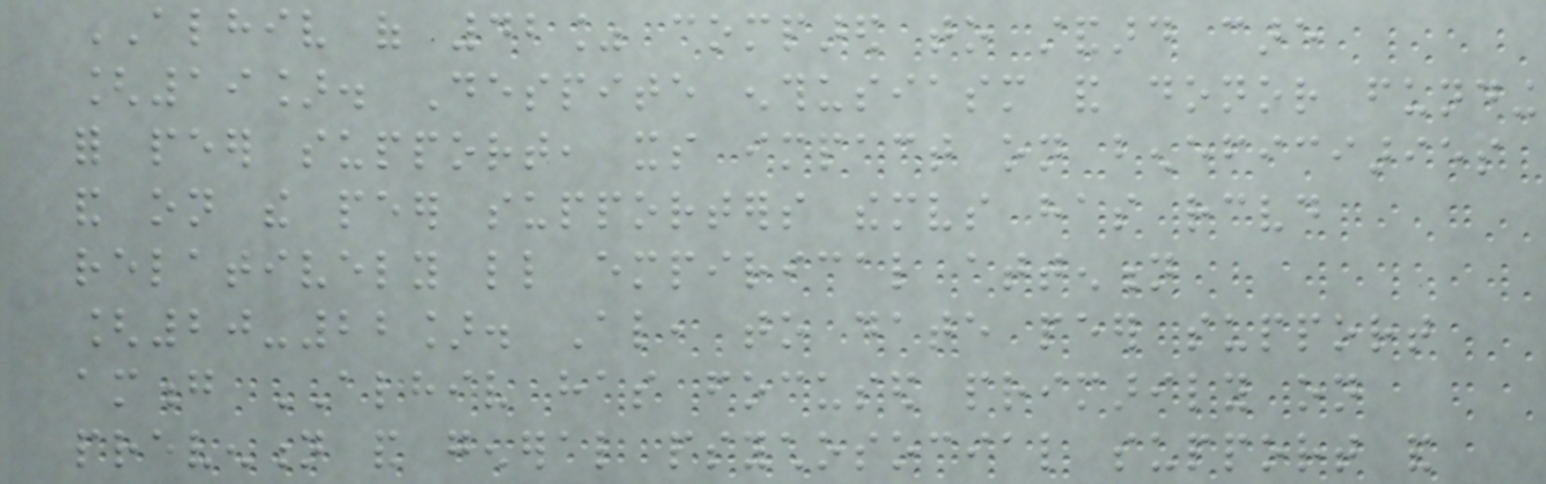ALHIV of 42% compared to standard care
[19]. Despite enthusiasm and donor funding
for peer support, its impact on beneficiaries
and on the peer supporters themselves has received
relatively little empirical attention
[20-22]. Also, to date peer support
among ALHIV has focused primarily on
prevention and general psychosocial support and
